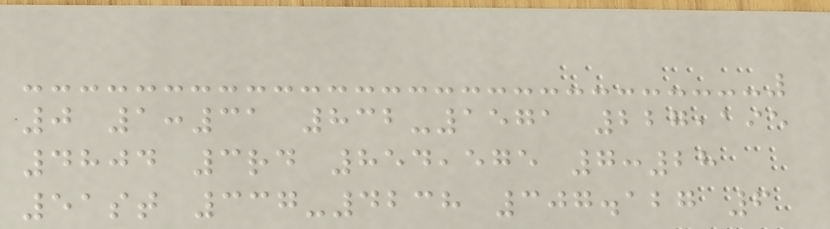0 1:31 832-1571 227,195
4804 3rd 854,575 7:28
51st 337-4238 307.127 6
